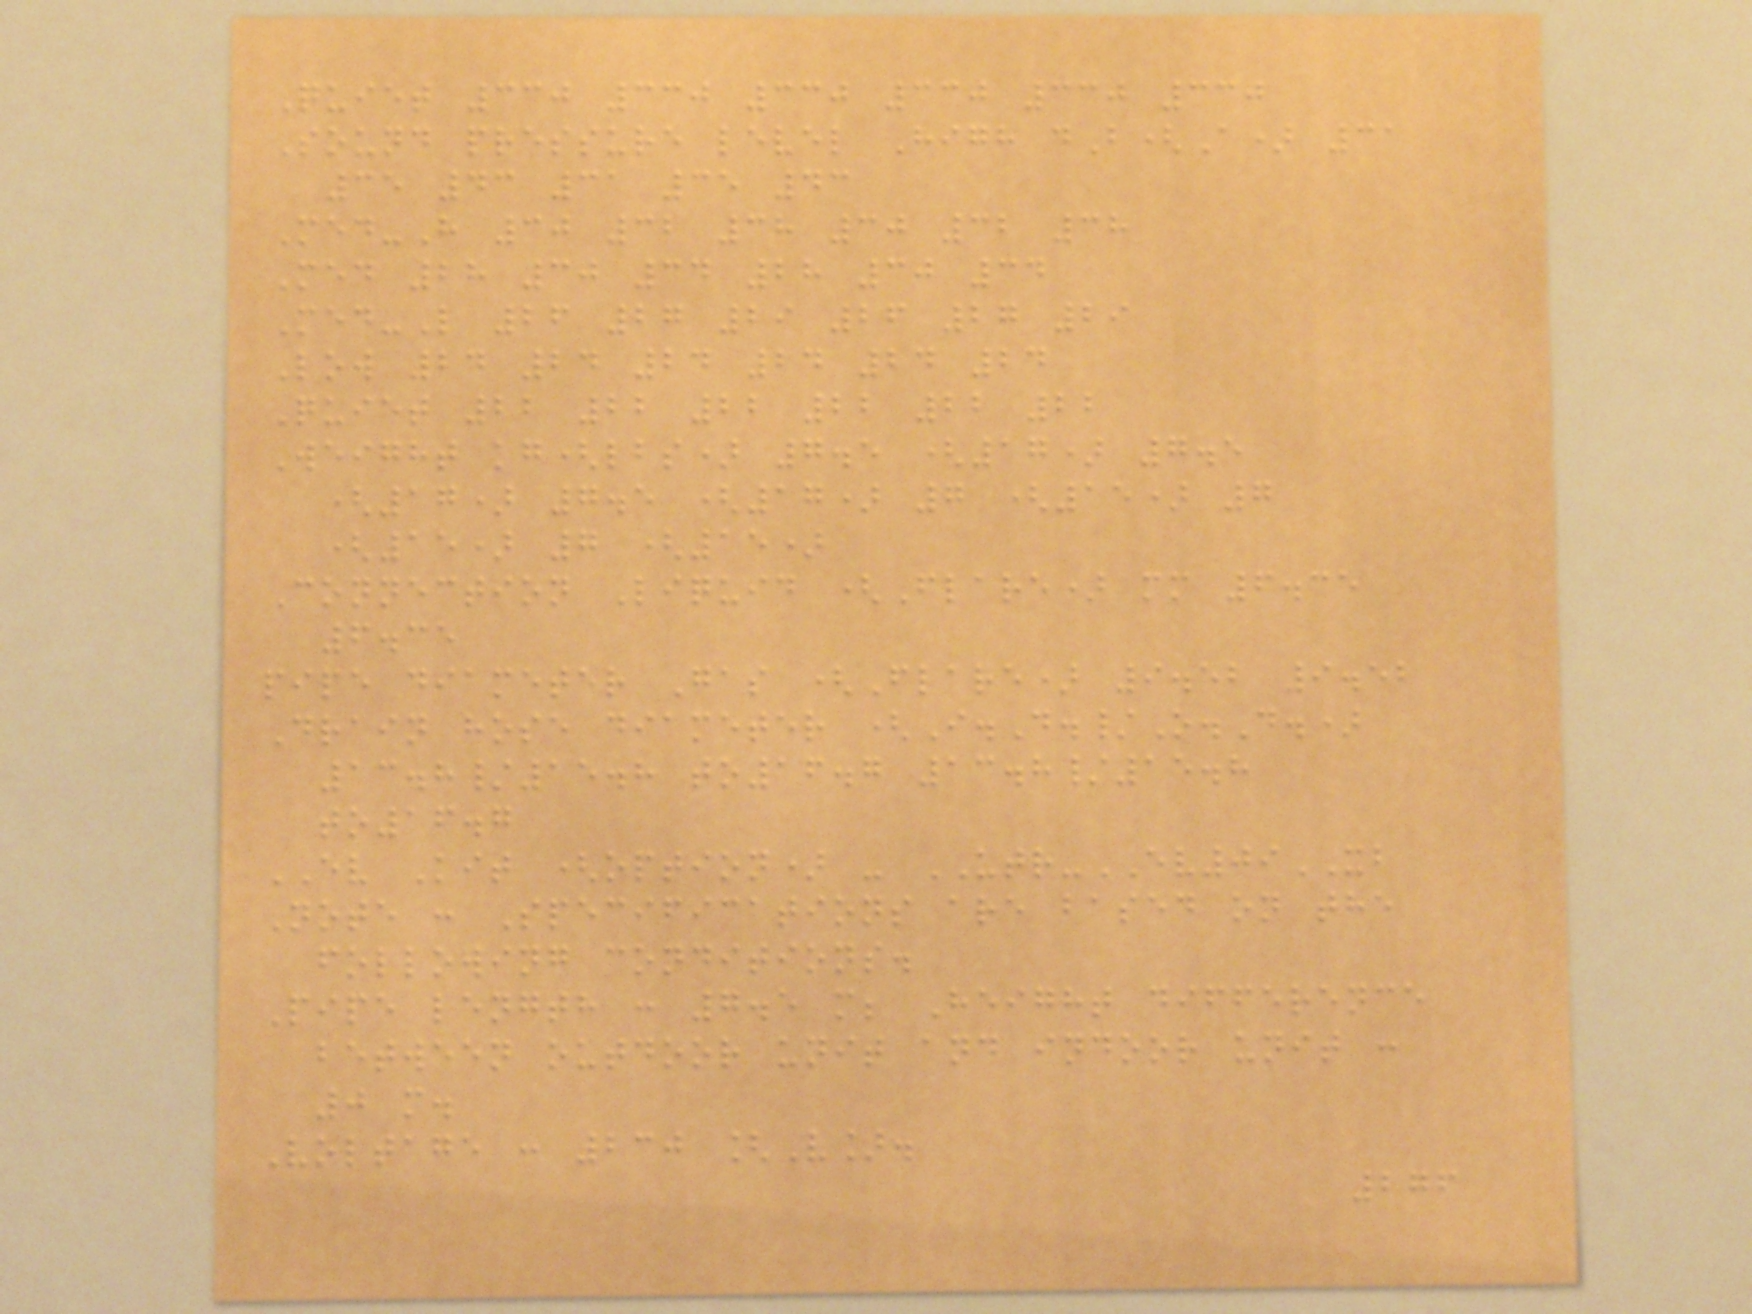Quiet 330 330 330 330 330 330
Sound pressure level High dB(A) 31
35 43 31 35 43
Med-H 30 32 38 30 32 38
Med 28 30 34 28 30 34
Med-L 26 27 29 26 27 29
Low 24 24 24 24 24 24
Quiet 22 22 22 22 22 22
Weight kg(lbs) 7.5 (17) 7.5
(17) 7.5 (17) 7 (15) 7
(15) 7 (15)
Connection Liquid (Flare) mm 6.35
6.35
pipe diameter Gas (Flare) 9.52 9.52
Drain hose diameter (I.D./O.D.)
13.8/15.8 to16.7 13.8/15.8
to16.7
EV Kit (option) - UTR-EV09XB
Note : Specifications are based on the
following conditions.
Pipe length : 7.5 m; Height difference
between outdoor unit and indoor unit :
0 m.
Voltage : 230 [V].
276
